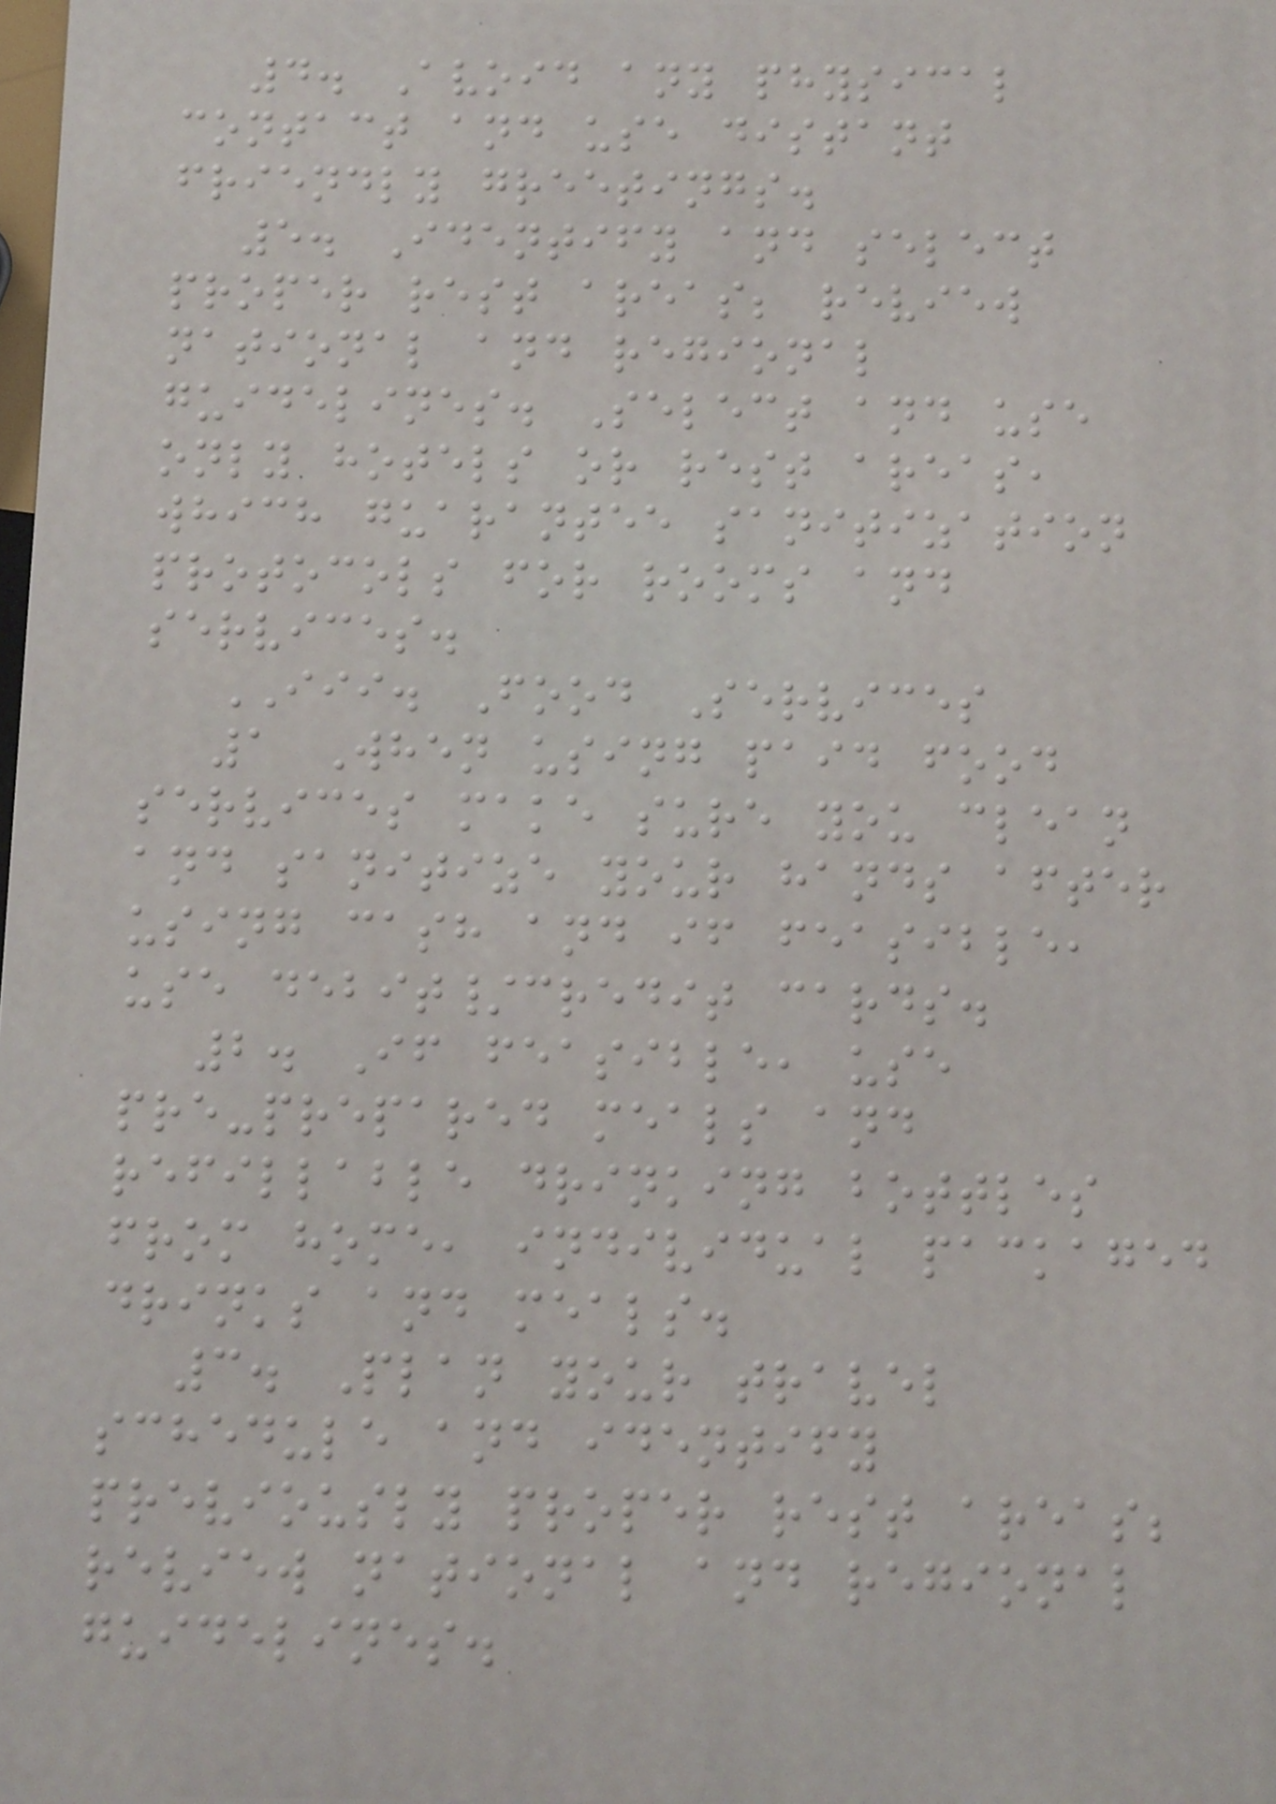4. Avoid any physical
contact and use distant
friendly greetings.
5. Identify and select
proper rest areas; review
national and regional
guidelines. Select and use
only hotels or rest areas,
which guarantee sanitization
protocols for rooms and
services.
III. Food Services
1 When using paid food
services make sure you clean
and sanitize your hands after
using cash and if feasible,
use debit/credit cards.
2. If feasible, use
pre-prepared meals and
refillable drinking bottles
from home, individual packaged
drinks and meals.
3. Plan your travel
schedule and identify
previously proper rest areas;
review national and regional
guidelines.
